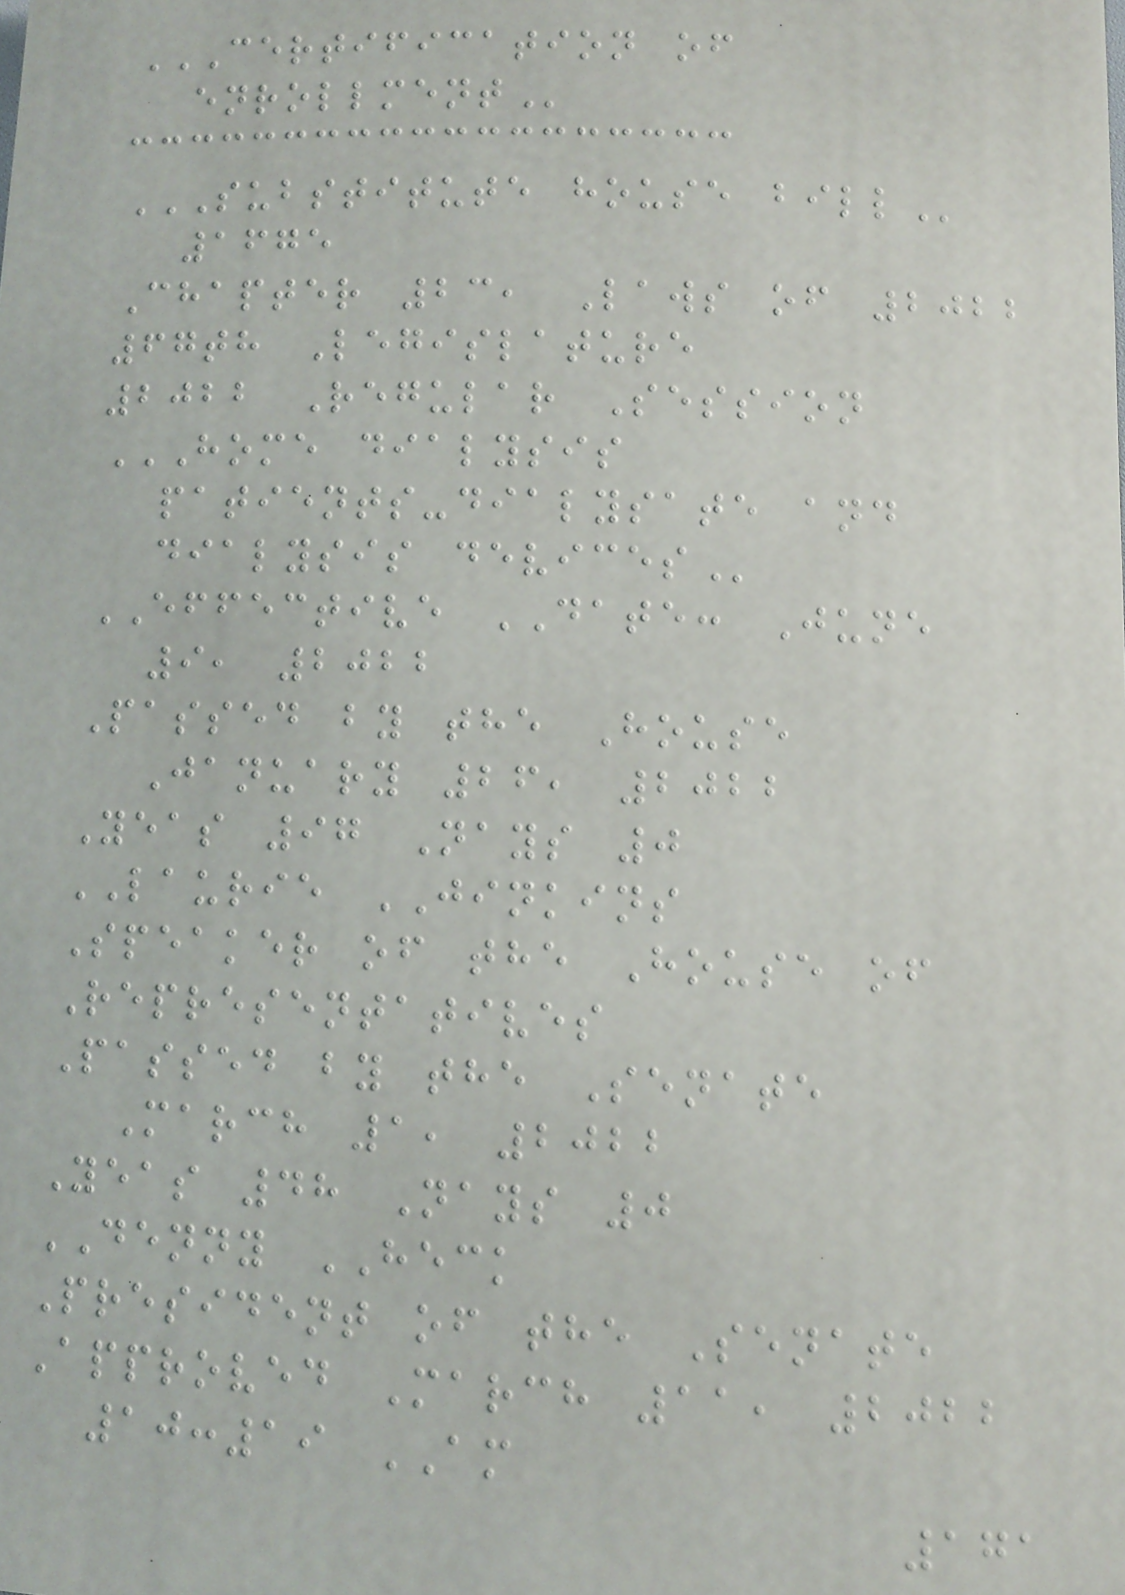CERTIFICATION OF
ENROLLMENT
SUBSTITUTE HOUSE BILL
1675
Chapter 23, Laws of 2022
67th Legislature
2022 Regular Session
HOME DIALYSIS
PATIENTS-DIALYSATE AND
DIALYSIS DEVICES
EFFECTIVE DATE: June
9, 2022
Passed by the House
January 26, 2022
Yeas 97 Nays 0
LAURIE JINKINS
Speaker of the House of
Representatives
Passed by the Senate
March 1, 2022
Yeas 48 Nays 0
DENNY HECK
President of the Senate
Approved March 11, 2022
10:19 AM
171
